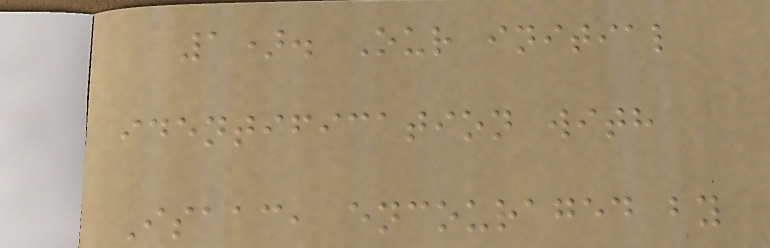1). Our initial
identification with
Isaac, encouraged by
